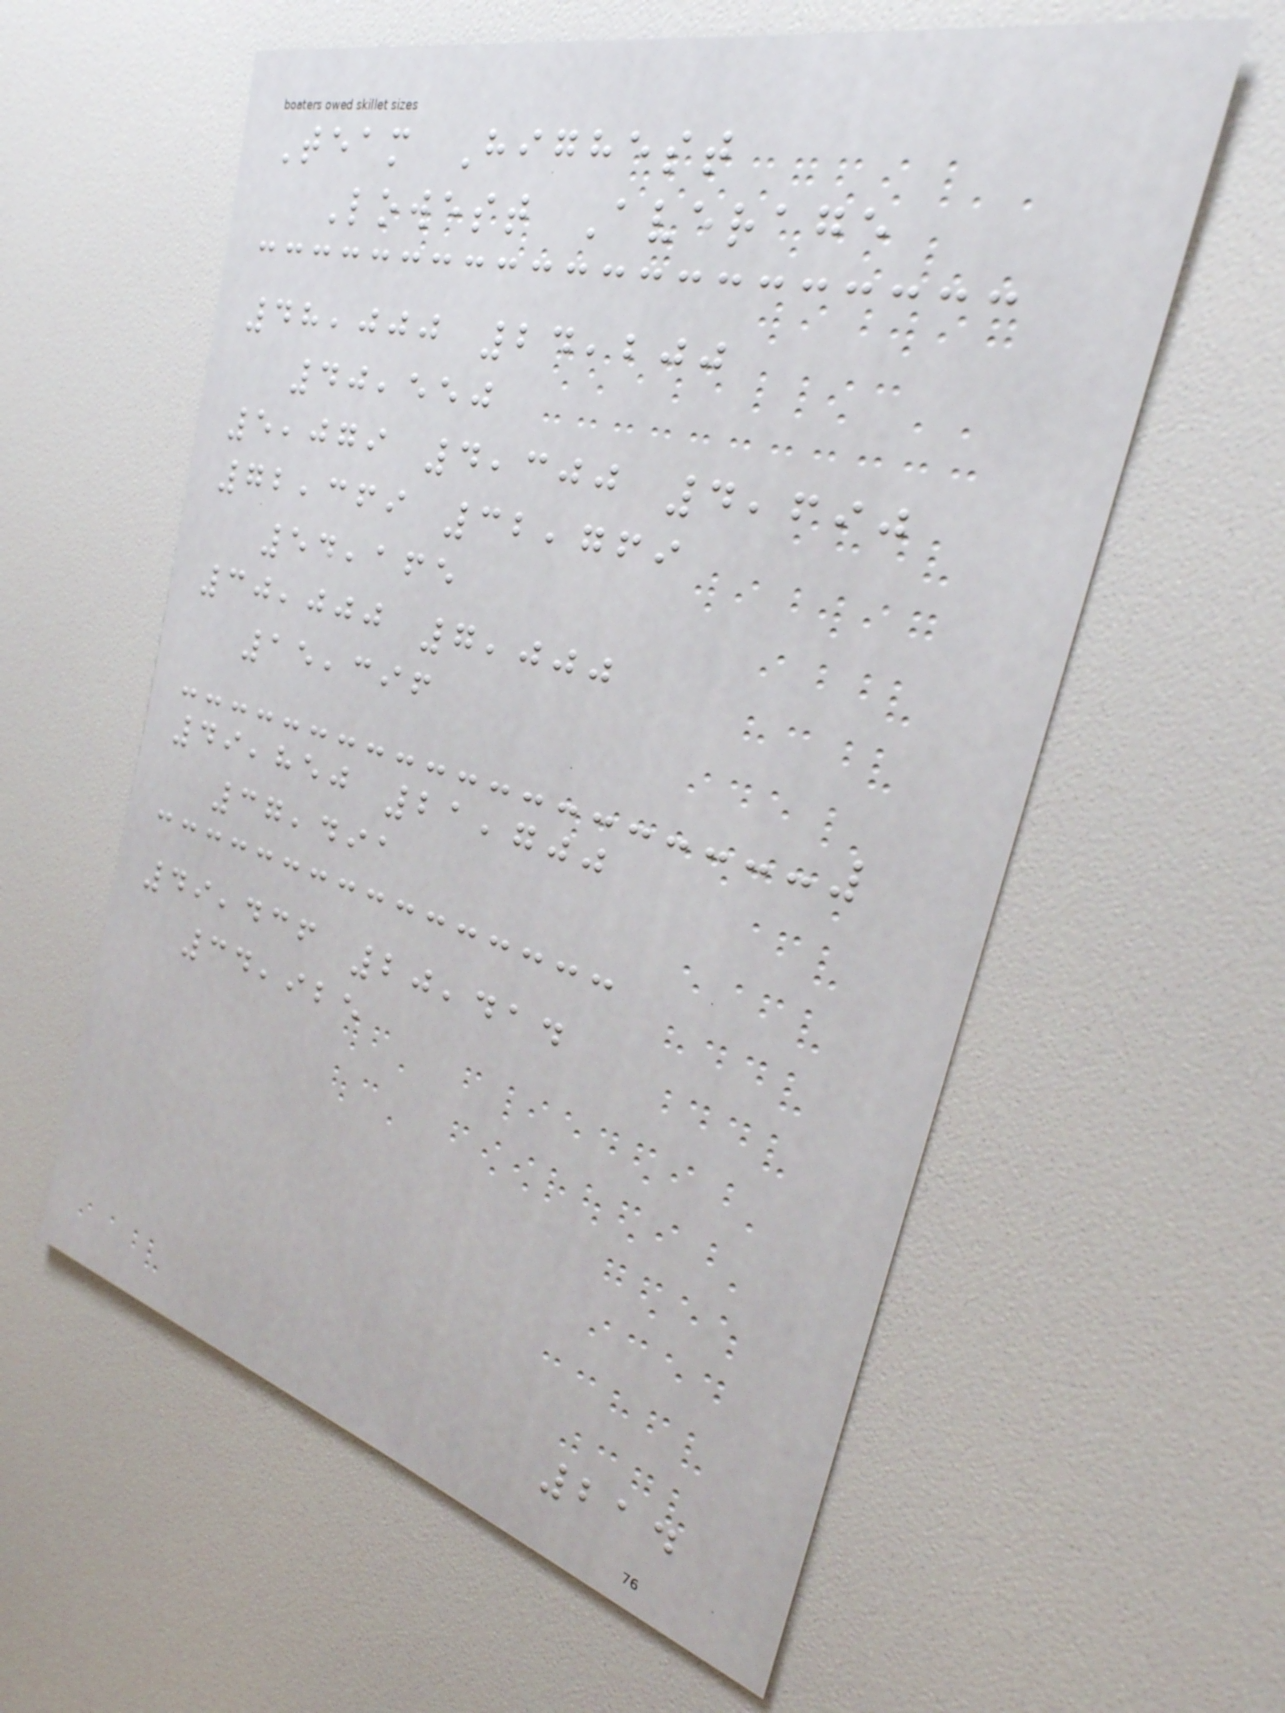Team Highest
Lowest Average
48,000 24,200
40,550
5,079 4,300 4,690
72,369 32,769
54,165
30,000 7,000
15,396
49,850 21,700
37,491
49,436 20,414
34,925
214
